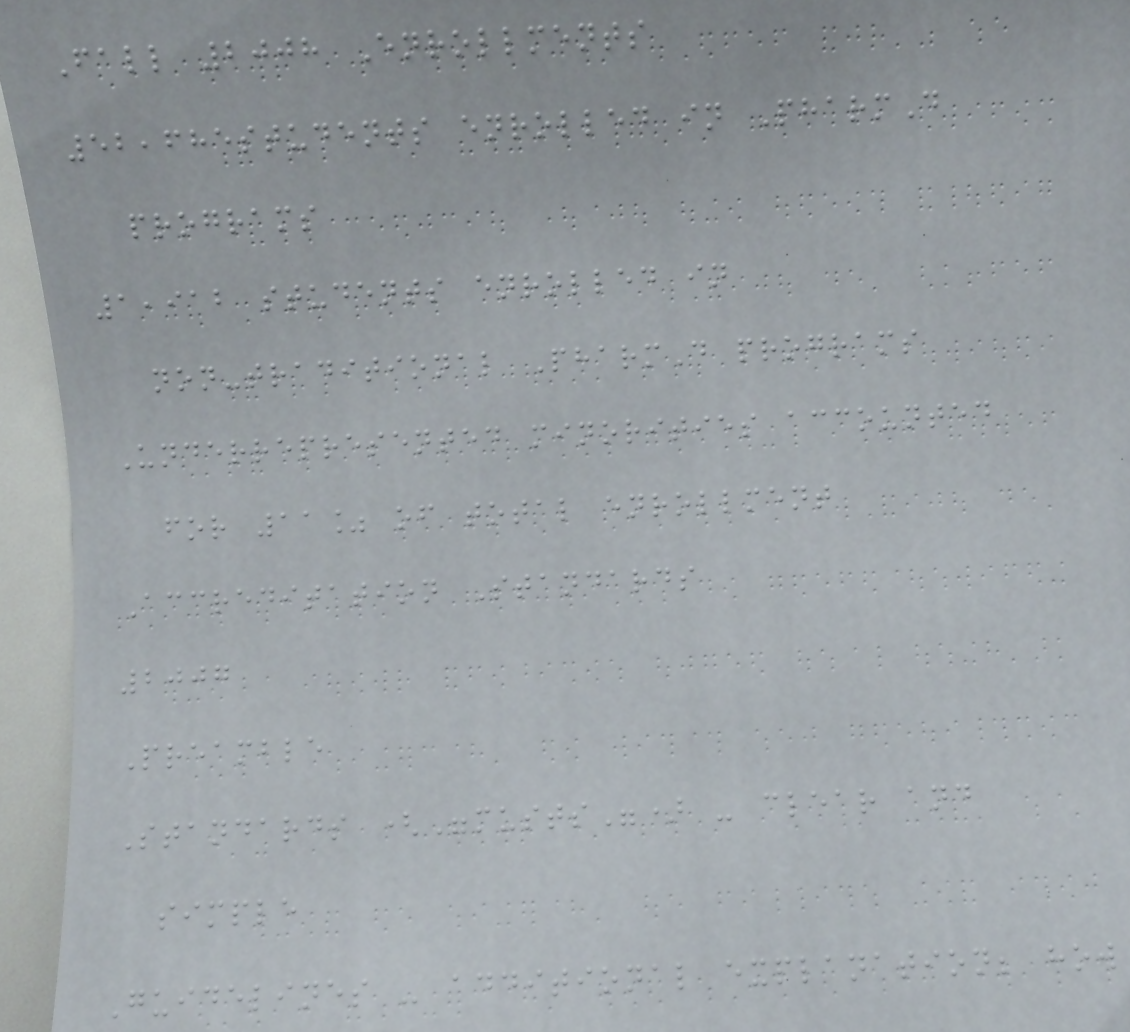Fall 2008 Enrollments
52,685students enrolled in PharmD
programs
1,912 students enrolled in
non-traditional PharmD programs
Underrepresented minorities accounted
for 11% of total enrollment
Accreditation Standards
2007
Preamble
Standards ("musts") - clear and
simple
Guidelines - additional explanation; how
